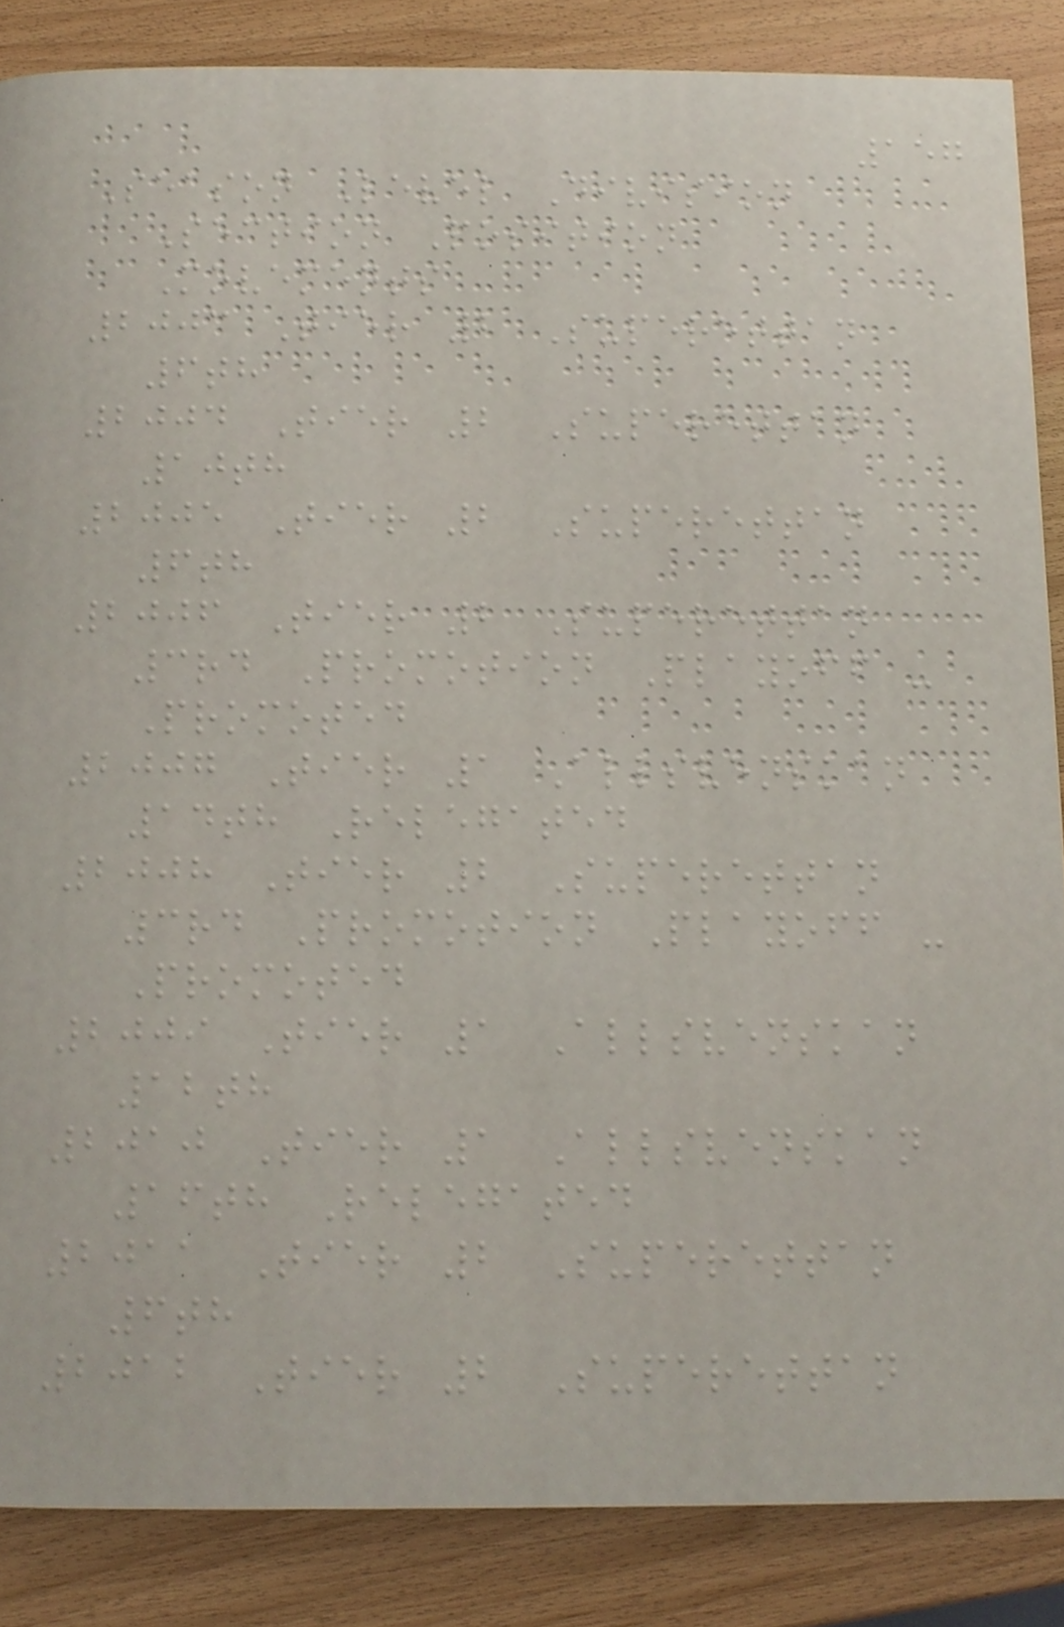157
Season Level Division
Section Position
Movements
2003 Tier 2 Superettan
6th
2004 Tier 2 Superettan
10th
2005 Tier 2 Superettan
6th
2006 Tier 2 Superettan
3rd Promotion Playoff -
Promoted
2007 Tier 1 Allsvenskan
14th Relegated
2008 Tier 2 Superettan
3rd Promotion Playoff -
Promoted
2009 Tier 1 Allsvenskan
12th
2010 Tier 1 Allsvenskan
16th Relegated
2011 Tier 2 Superettan
6th
2012 Tier 2 Superettan
